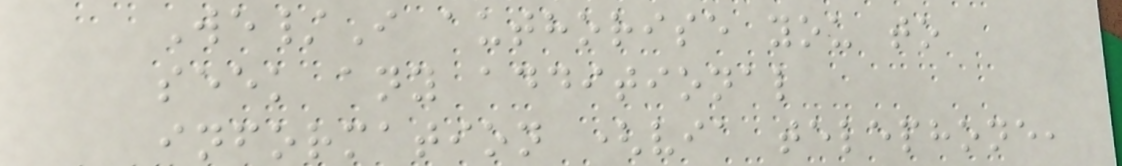We/I authorise you to
seek any additional
information (via telephone,
